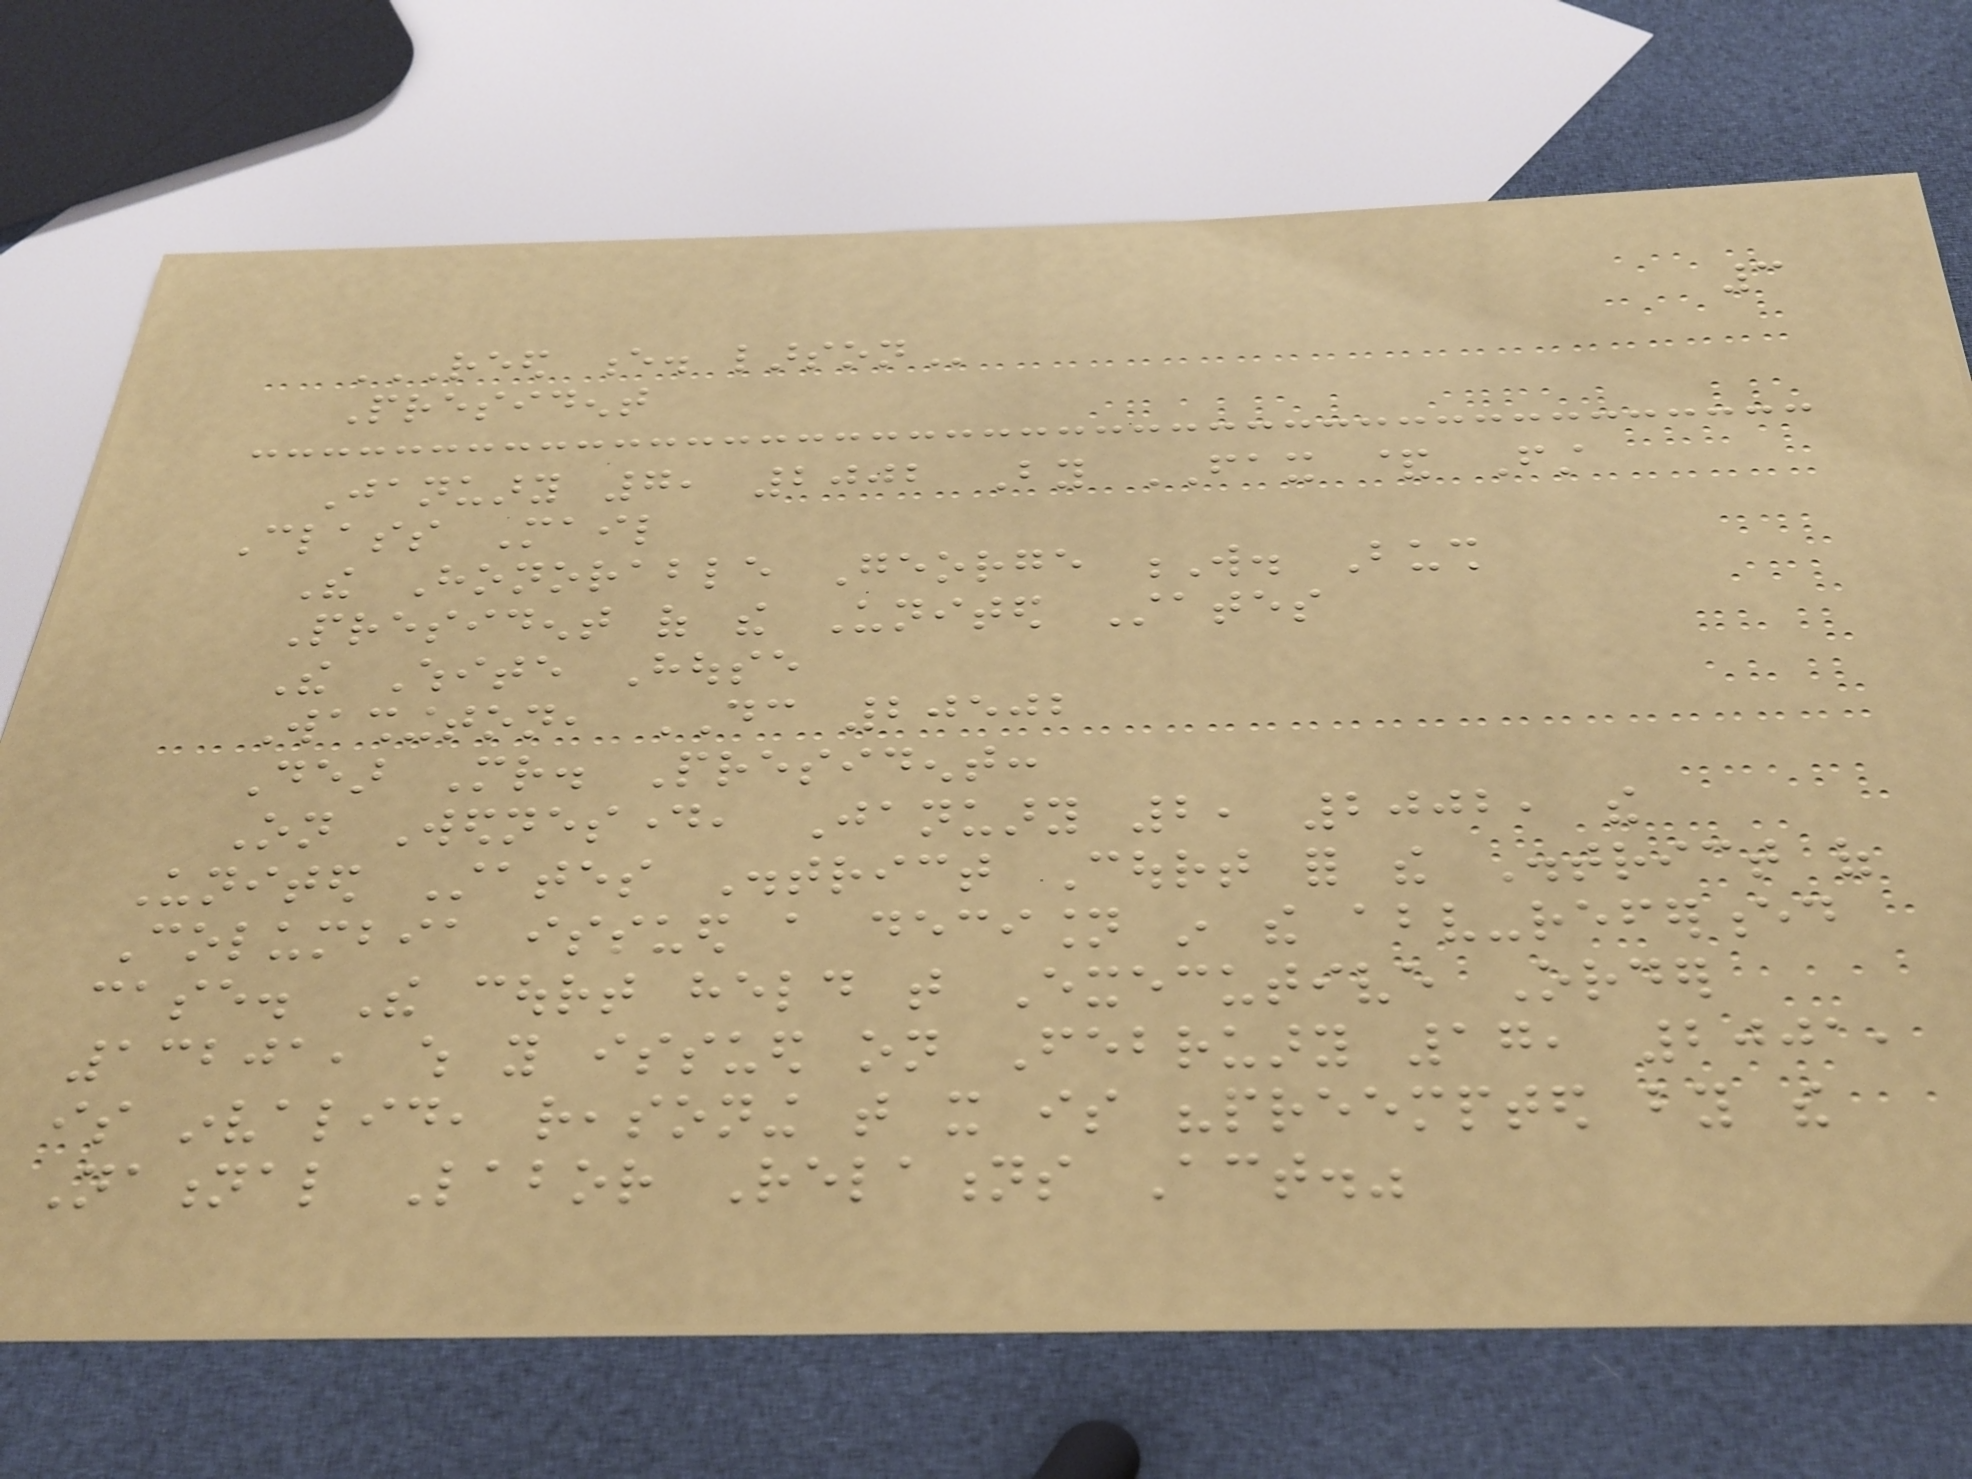3
REED E. LARSON
President
January 7, 2002 By FAX & First
Class Mail
The Honorable George W. Bush
President of the United States
The White House
Washington, DC 20502
Dear Mr. President:
On Wednesday, January 2, 2002, the
United States District Court for the District of
Columbia issued a decision in the above-referenced
case. The court held that Executive Order
13201, which you issued on February 17, 2001,
is invalid, reasoning that it is "preempted by the
National Labor Relations Act."
